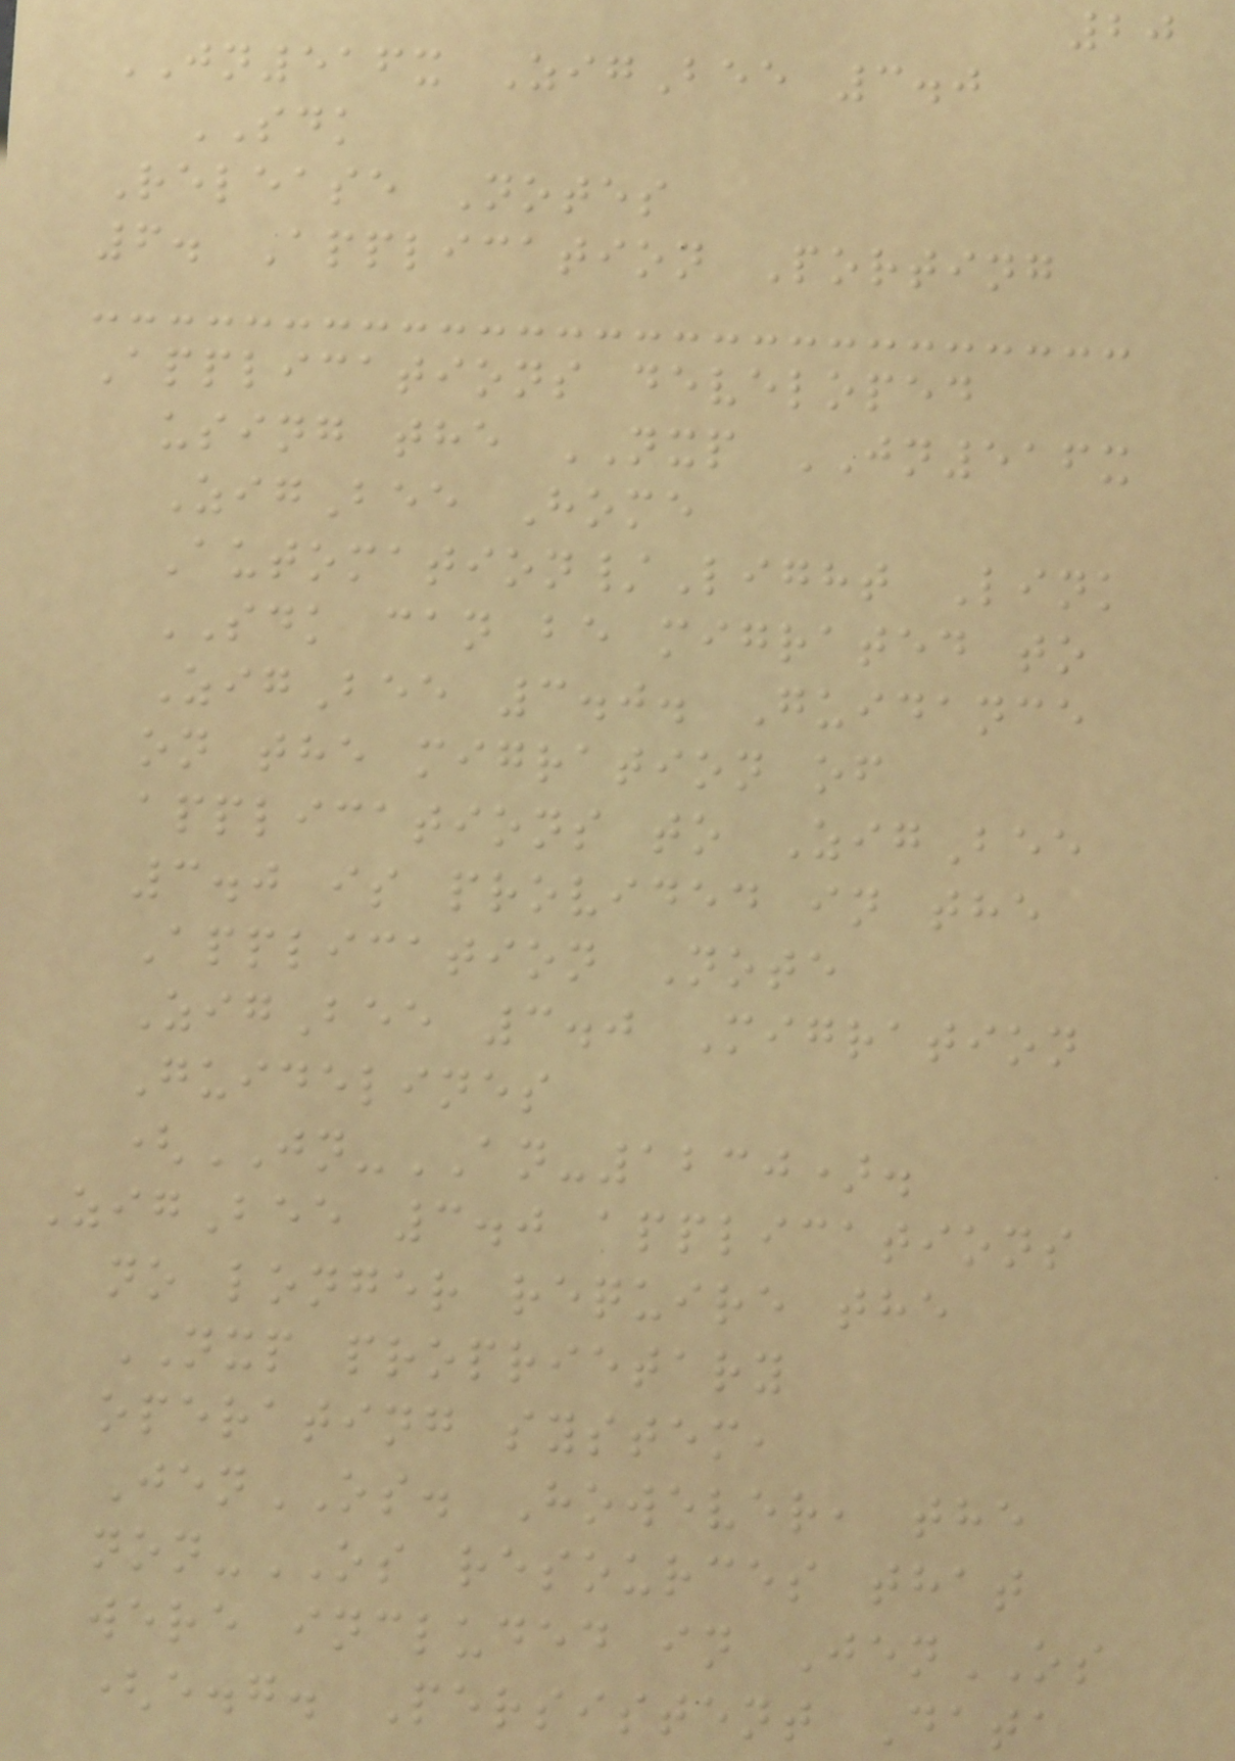20
JN516x ZigBee 3.0
SDK
Release Notes
6. Application Porting
Applications developed
using the NXP JN516x
ZigBee Home
Automation/Light Link
SDK can be migrated to
ZigBee 3.0. Guidance
on the migration of
applications to ZigBee
3.0 is provided in the
Application Note
ZigBee 3.0 Migration
Guidelines
(JN-AN-1230).
ZigBee 3.0 applications
no longer require the
NXP proprietary
operating system,
JenOS. However, the
non-OS resources that
were included in JenOS
(e.g. Persistent Data
